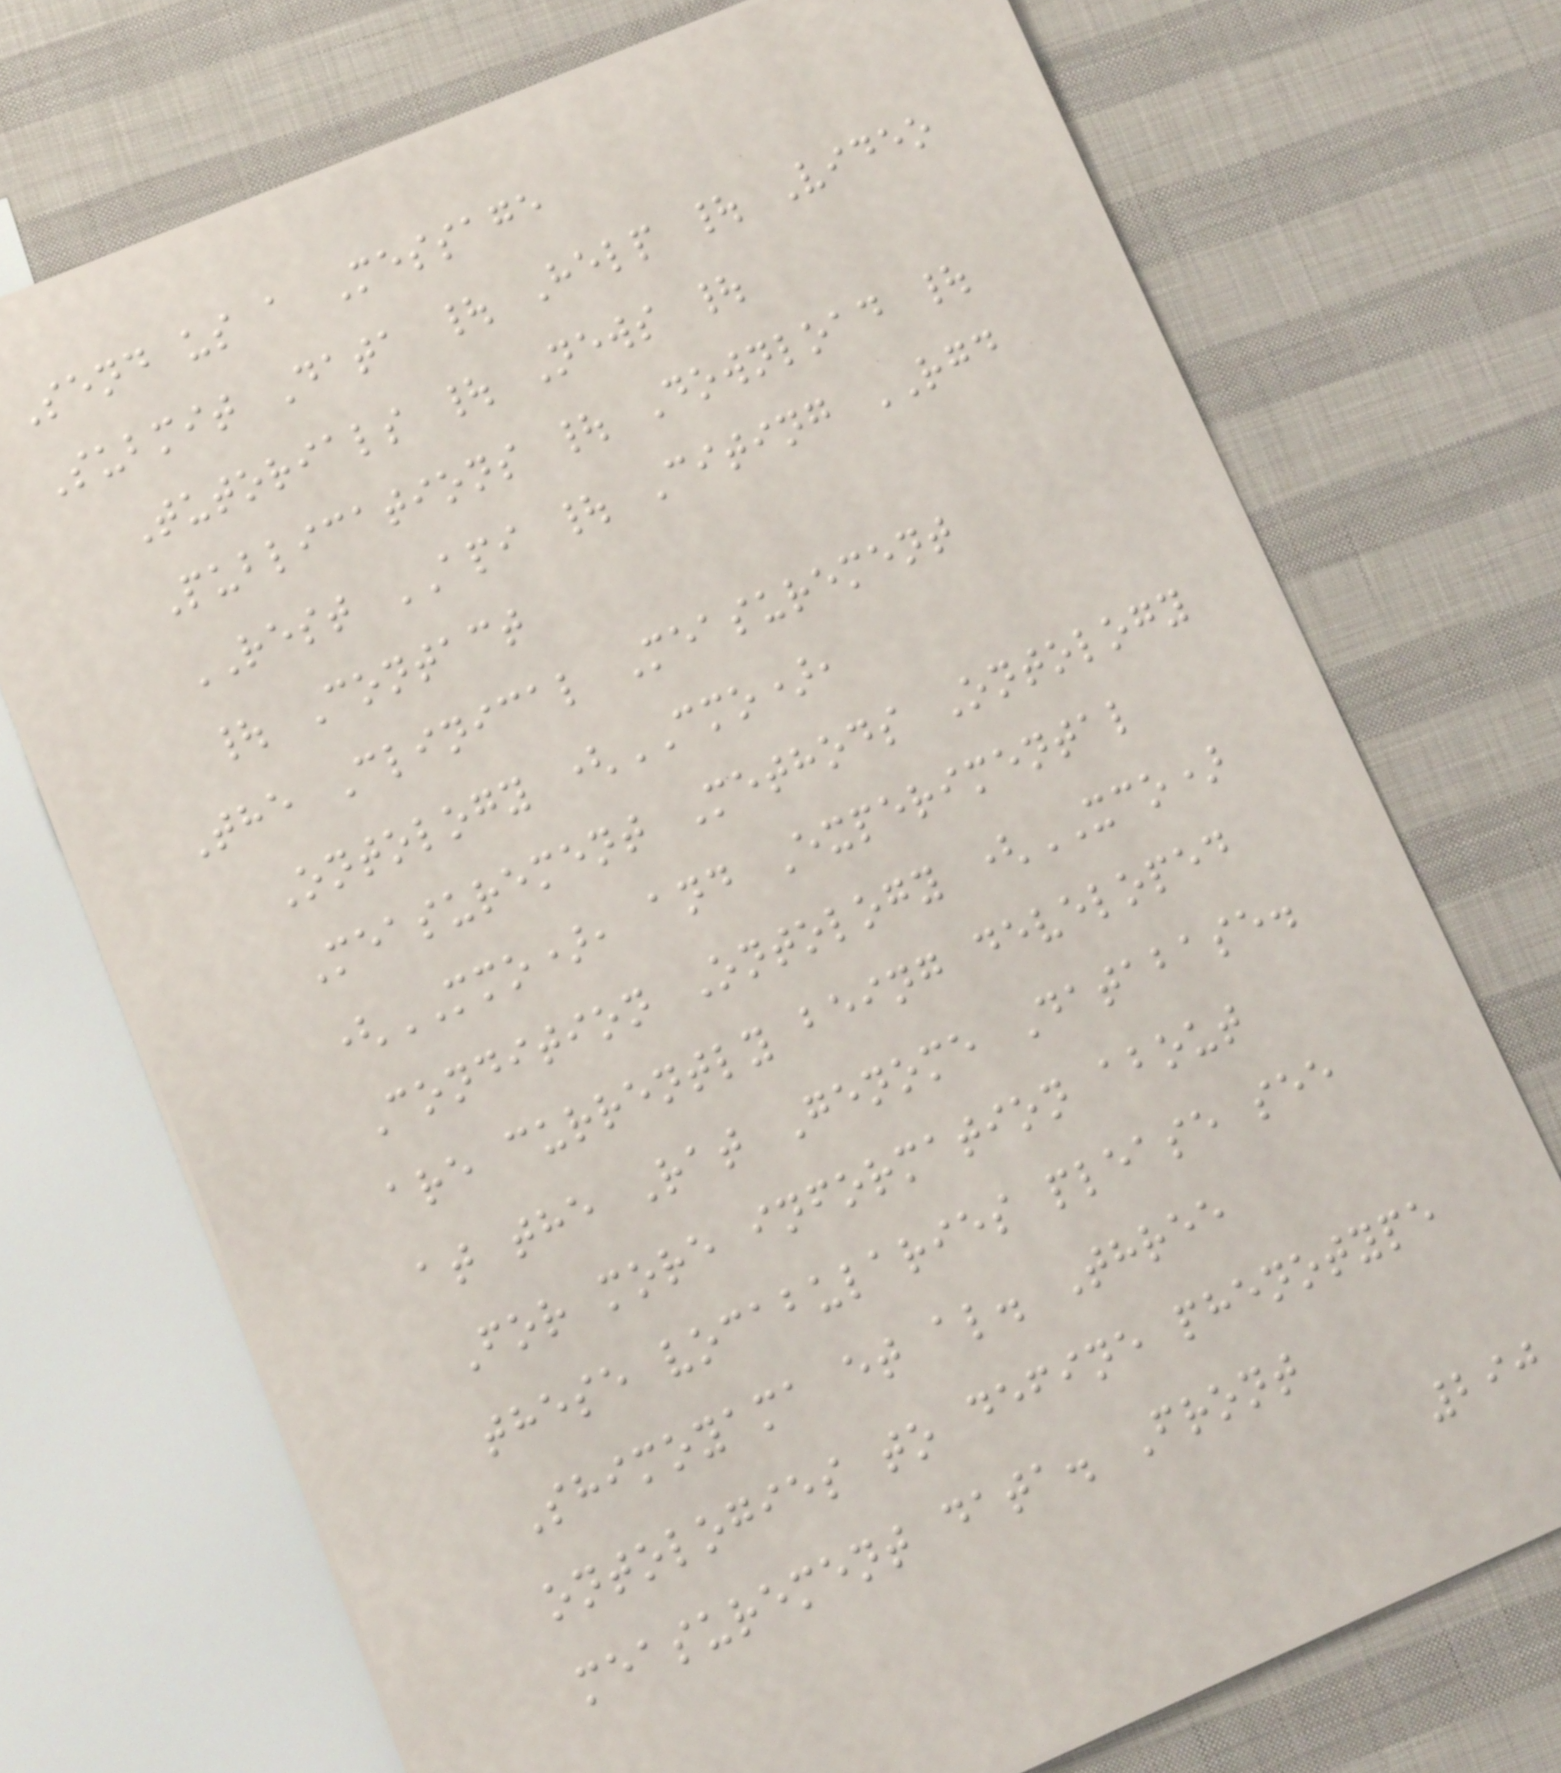Send us a Message
Submit Data | Help | Video
Tutorials | News |
Publications | Download |
REST API | Citing RGD
| Contact
The Clinical Measurement
Ontology (CMO),
Measurement Methods Ontology
(MMO), and Experimental
Condition Ontology (XCO)
are currently being developed
at the Rat Genome Database.
For more information about
these vocabularies please see
Shimoyama et al. Three
ontologies to define phenotype
measurement data. Front
290
